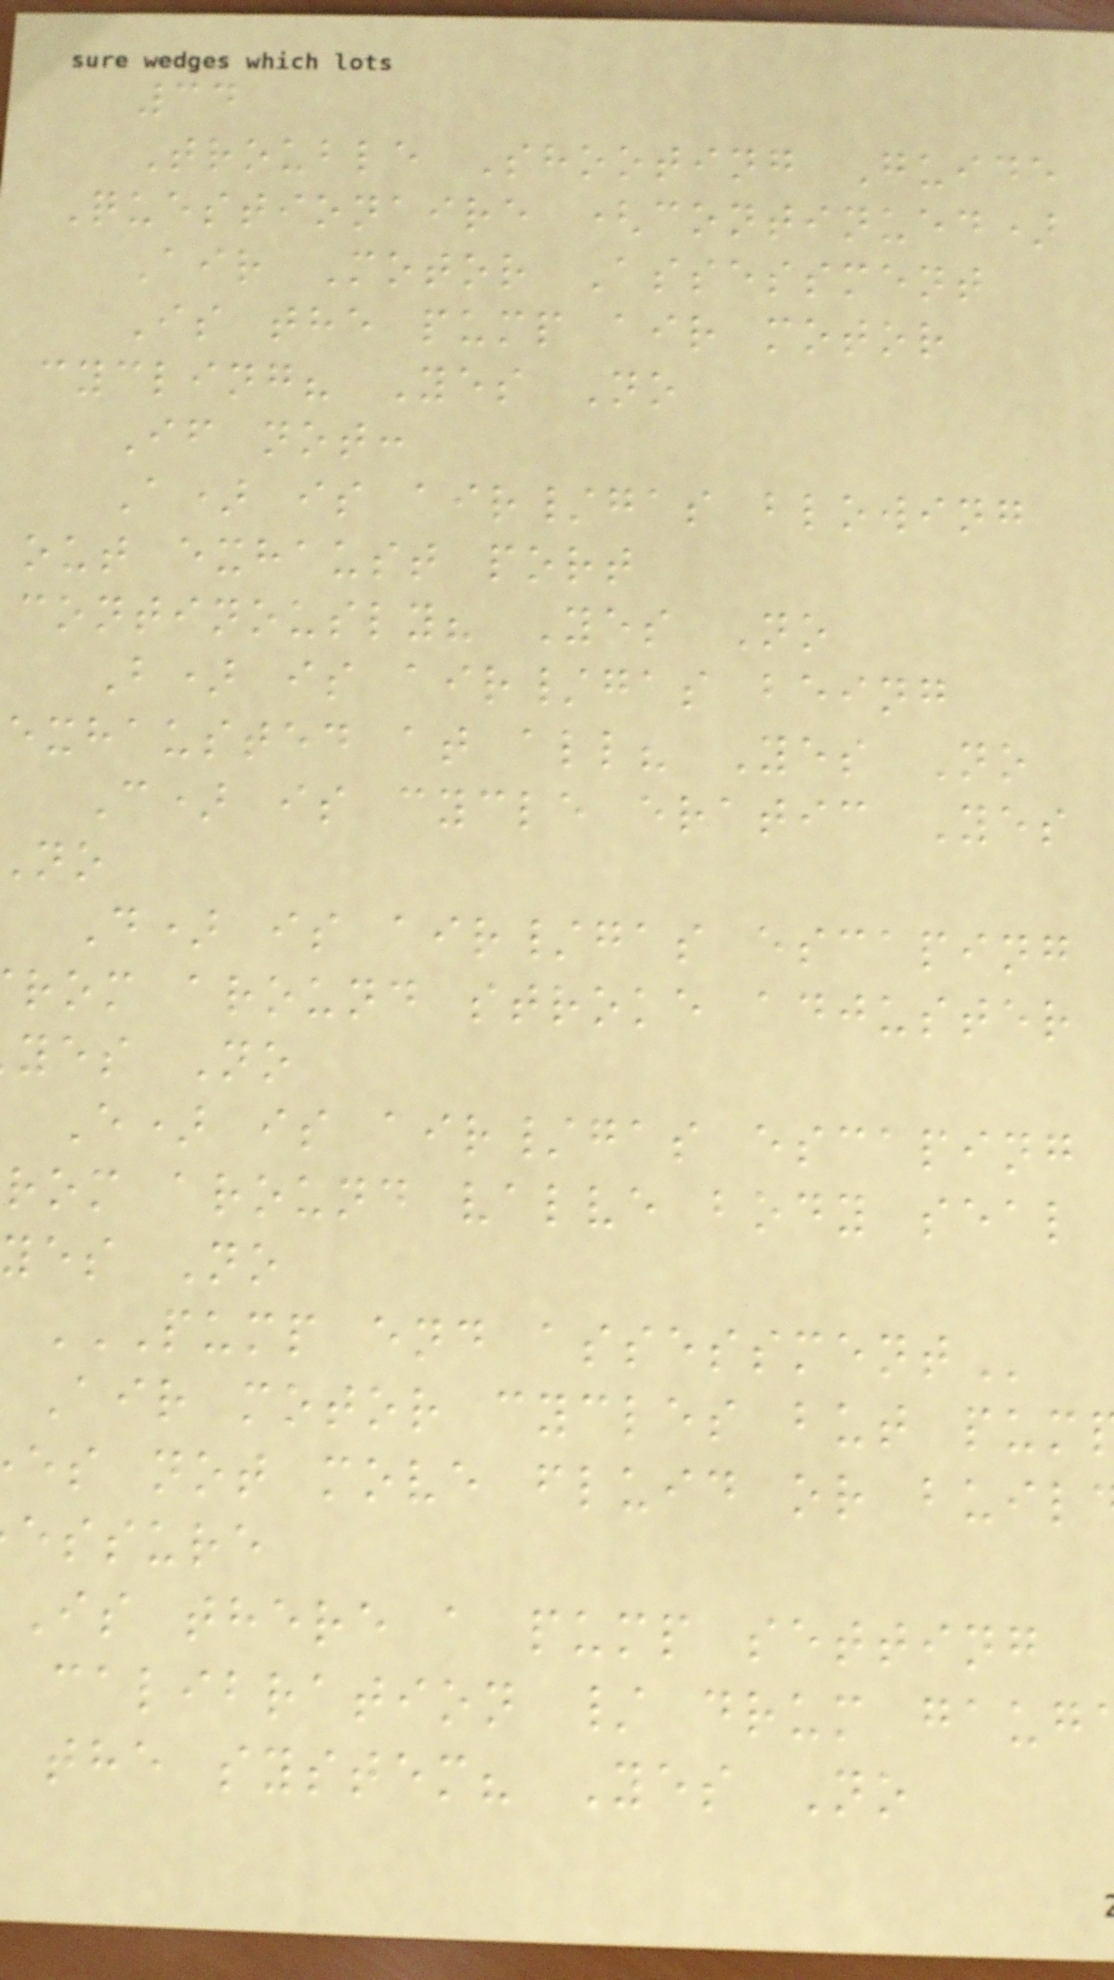34
Trouble Shooting Guide
Questionaire (continued)
Air Motor Assessment
Is the pump air motor
cycling? Yes No
If not:
A) is air/gas blowing
out exhaust port
continously? Yes No
B) is air/gas being
exhausted at all? Yes No
C) is cycle eratic Yes
D) is air/gas escaping
rom around stroke adjuster
yes No
E) is air/gas escaping
rom around valve body seal
yes No
PUMP END ASSESSMENT
Air motor cycles but pum
es not move fluid or buil
essure
Is there a pump setting
calibration / drum gaug
the system? Yes No
